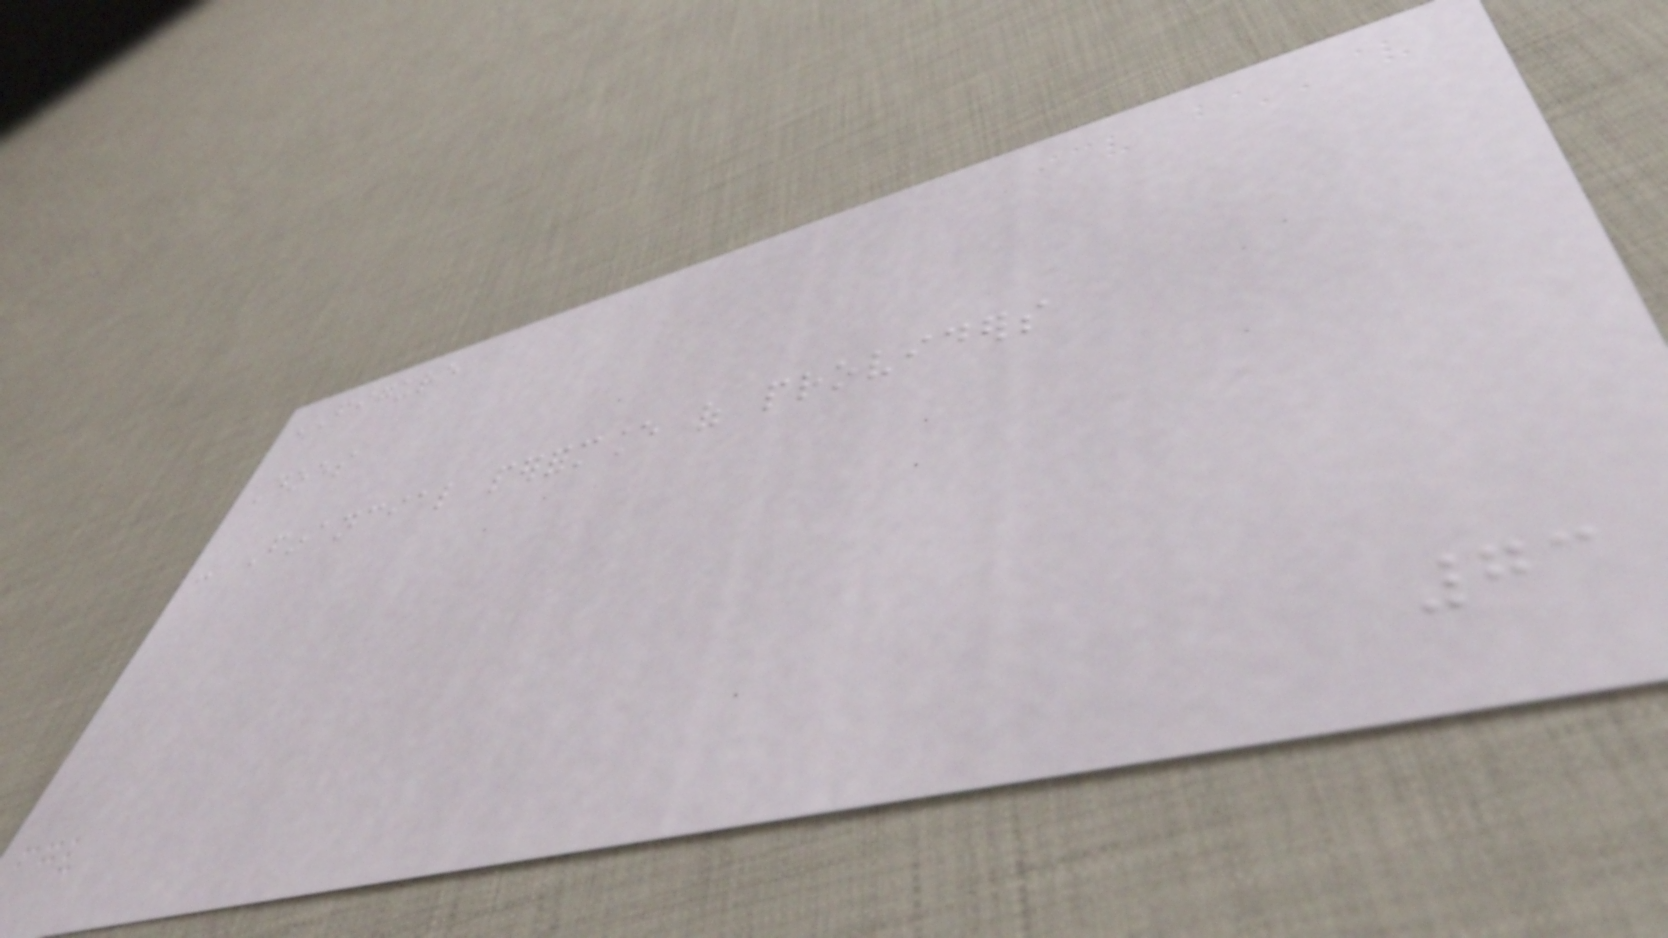FIGURE
Does
- Financial performance of providers
73
